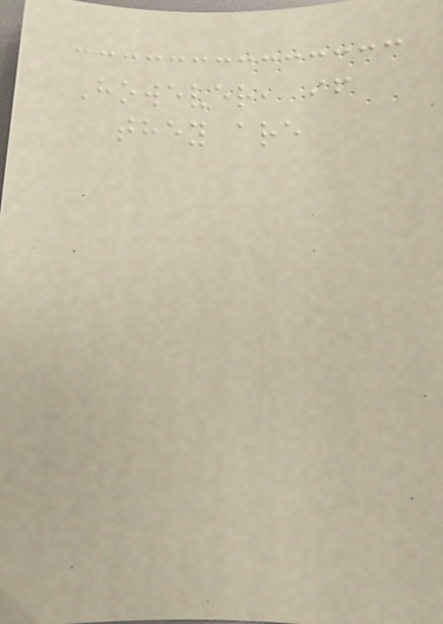However, if
they are
